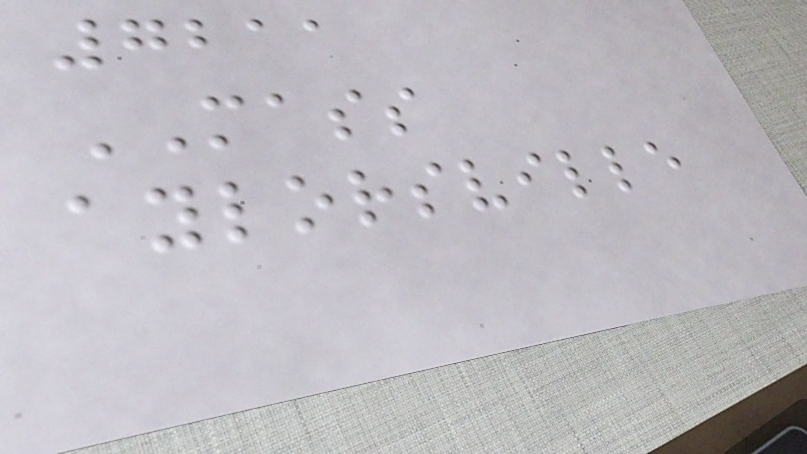7211
MASS
aylorsville
